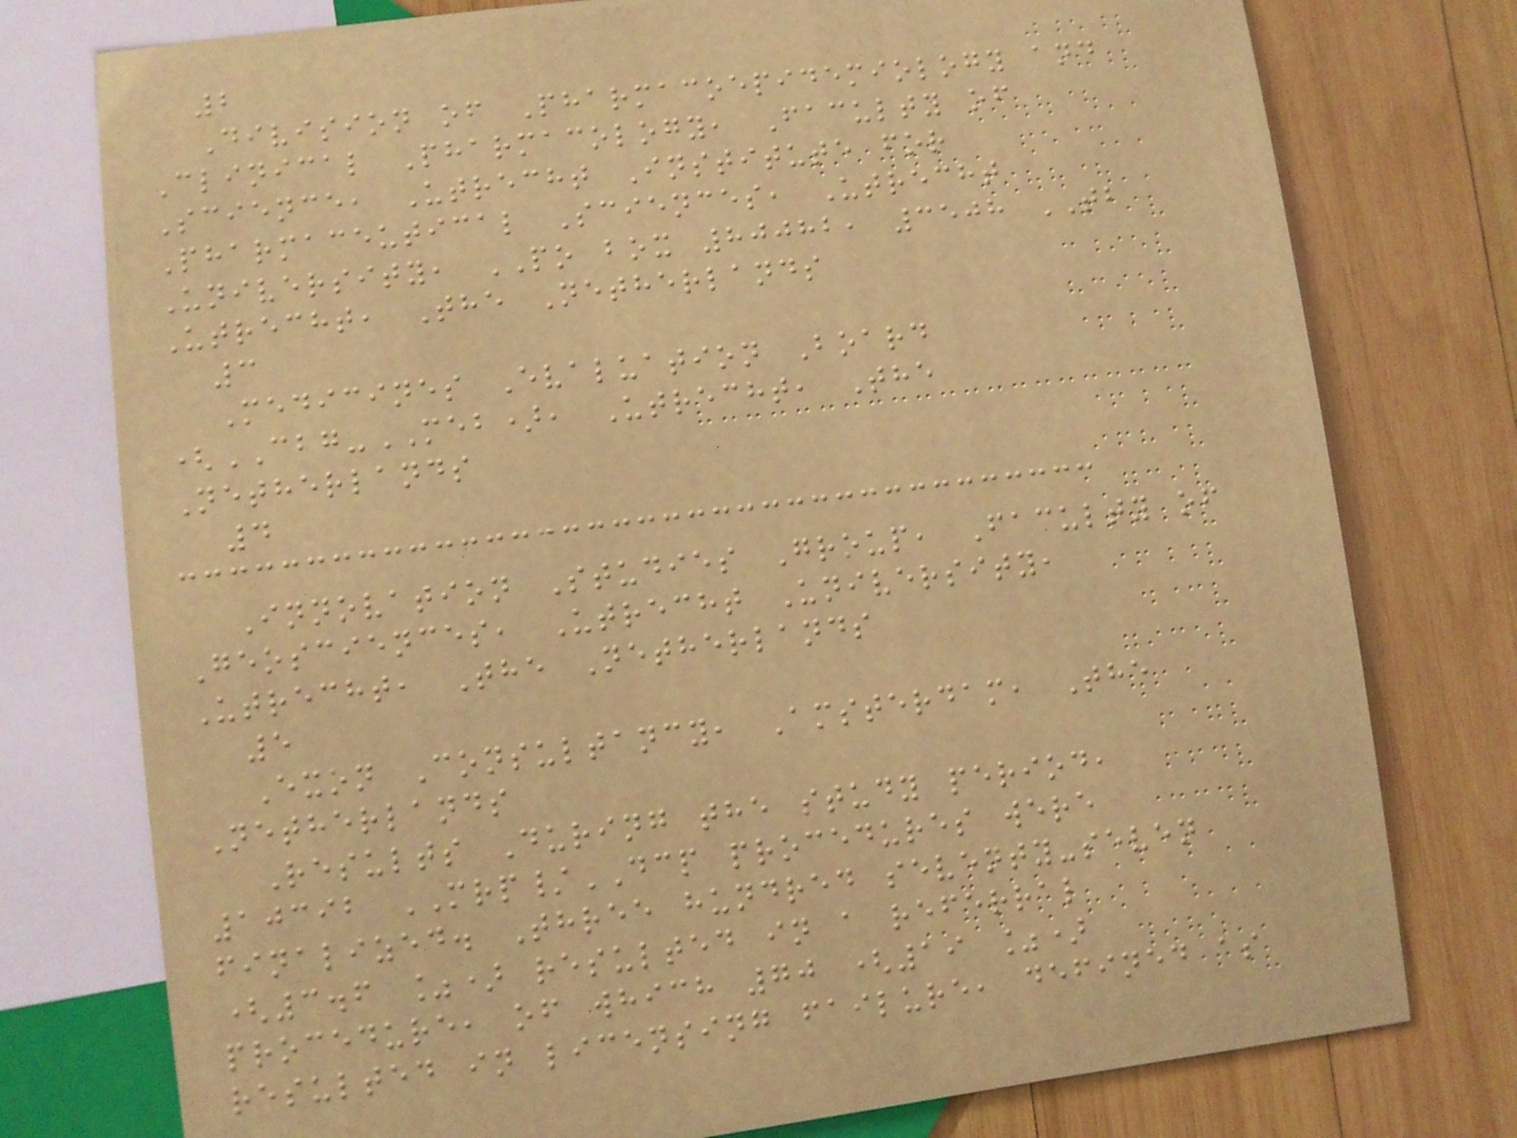2
Division of Pharmacoepidemiology and
Clinical Pharmacology, Faculty of
Science, Utrecht Institute for
Pharmaceutical Sciences, Utrecht
University, PO box 80082, 3508 TB
Utrecht, The Netherlands
3
Medicines Evaluation Board
(CBG-MEB), Utrecht, The
Netherlands
4
Innovation Studies Group, Faculty of
Geosciences, Utrecht University,
Utrecht, The Netherlands
5
Exon Consultancy, Amsterdam, The
Netherlands
Results During the study period,
10392 MRP/DCP procedures were
finalized. Three hundred seventy-seven
(3.6 %) resulted in a referral
procedure, of which 70 (19 %)
resulted in licensing failure, defined as
